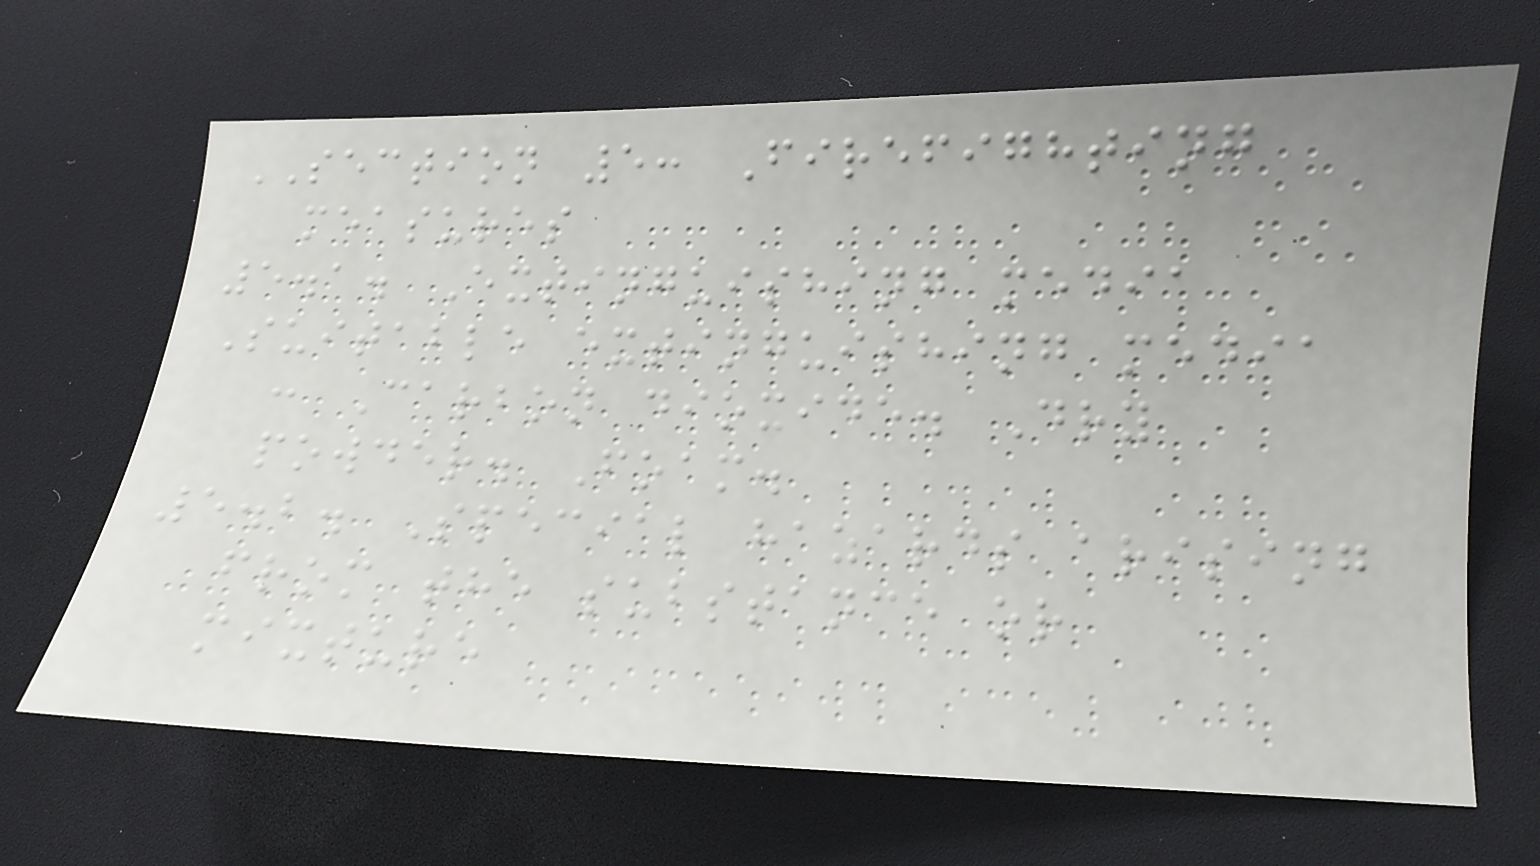SECTION 5: Firefighting
measures
5.1. Extinguishing media
Suitable extinguishing media
: Carbon dioxide. Dry
powder. Foam.
5.2. Special hazards arising
from the substance or
mixture
